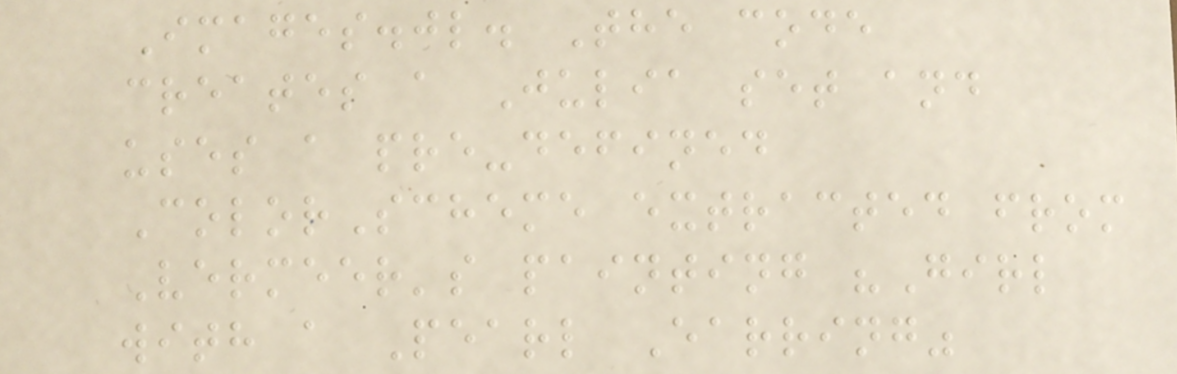Images.jl. The code
creates a Julia set and
uses a pre-defined
ColorScheme extracted from
Vermeer's painting "Girl
with a Pearl Earring"
